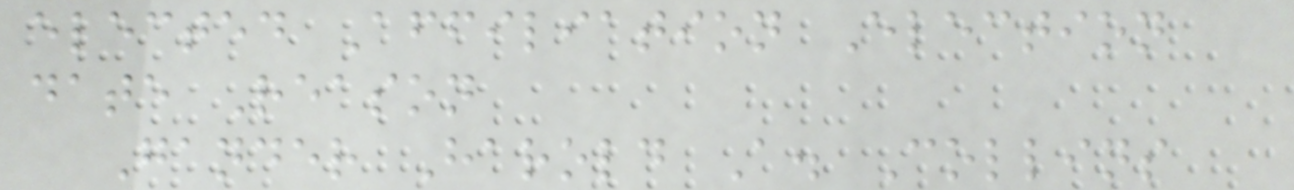elected Affiliation Election
date Reason
Gander Harold A. Collins
